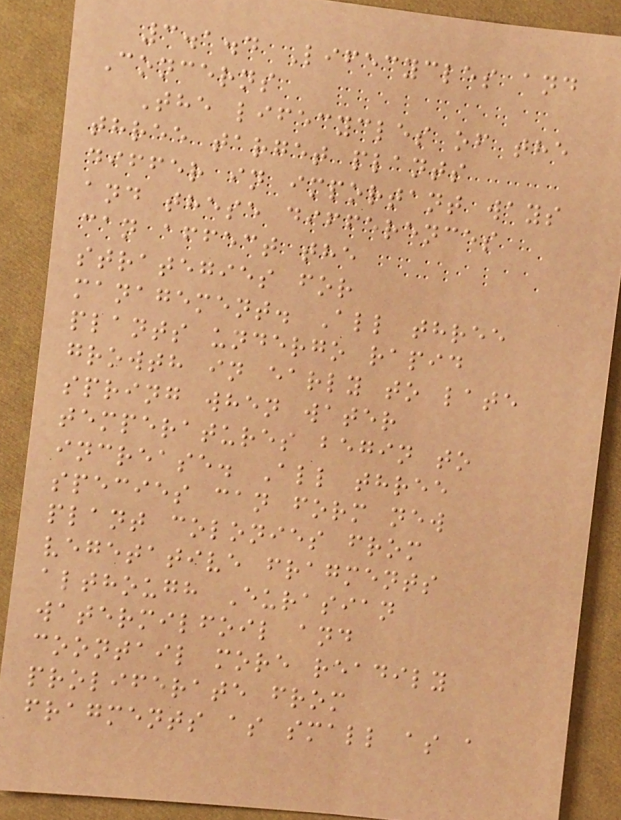3.1.4 Lifecycles and
Concerns
The lifecycles of the
three target plants
differ in important ways
and these differences
can affect the
strategies for
management. All three
plants undergo rapid
growth in early to late
spring when water
temperatures begin to
increase. All three
species can form new
plant colonies from
vegetative fragments
although Eurasian
watermilfoil and
coontail more readily
proliferate from
fragments as small as a
